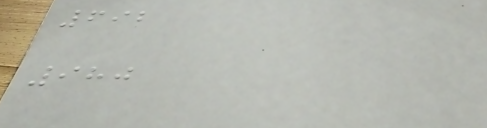692
980
